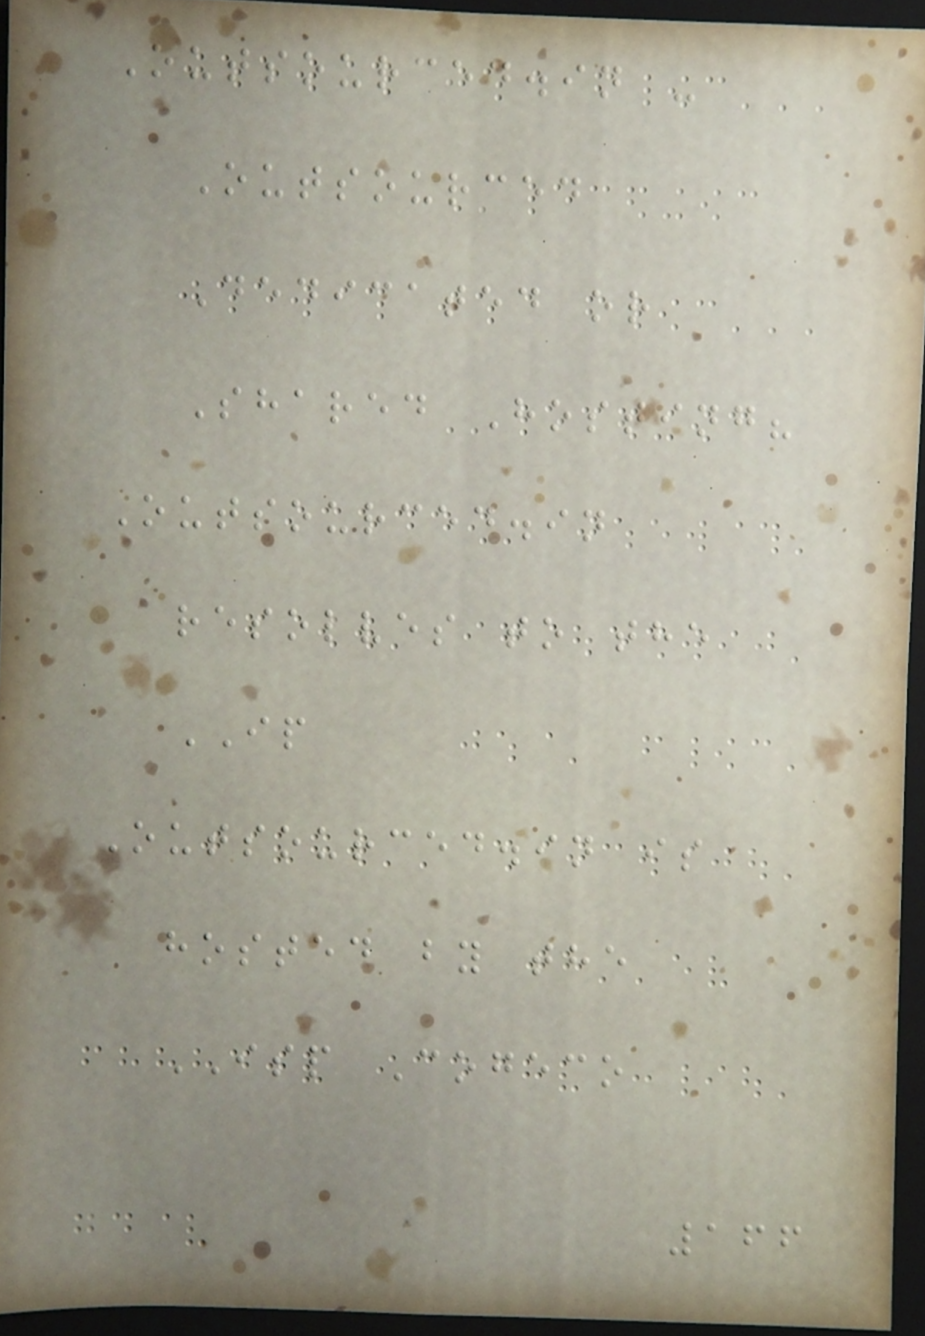Outsourced.in -
Outsourced
Dedicated or
Shared Hosting?
Outsourced.in
resolves to the
IP
Outsourced.in is
hosted by the
ISP Cogeco
166
